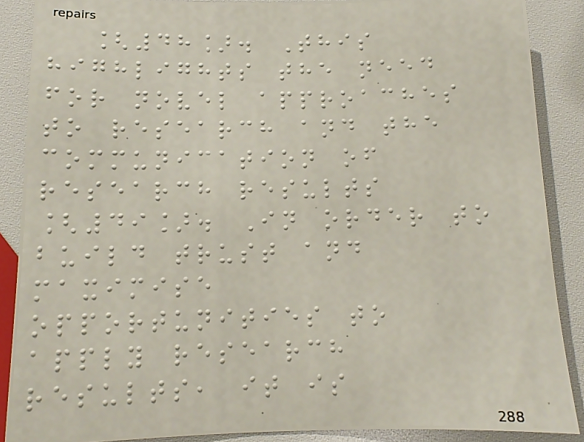[48]. This
highlights the need
for novel approaches
to research and the
communication of
research results
[49]. In order to
build trust and
maximise
opportunities to
apply research
results, it is
